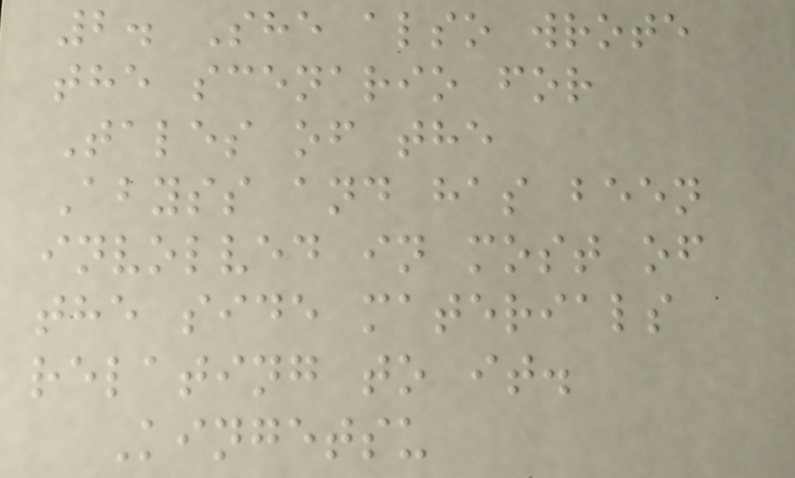2. She also wrote
the scenario for
Tales of the
Abyss and has been
involved in most of
the side materials
relating to it.
Kingetsu
